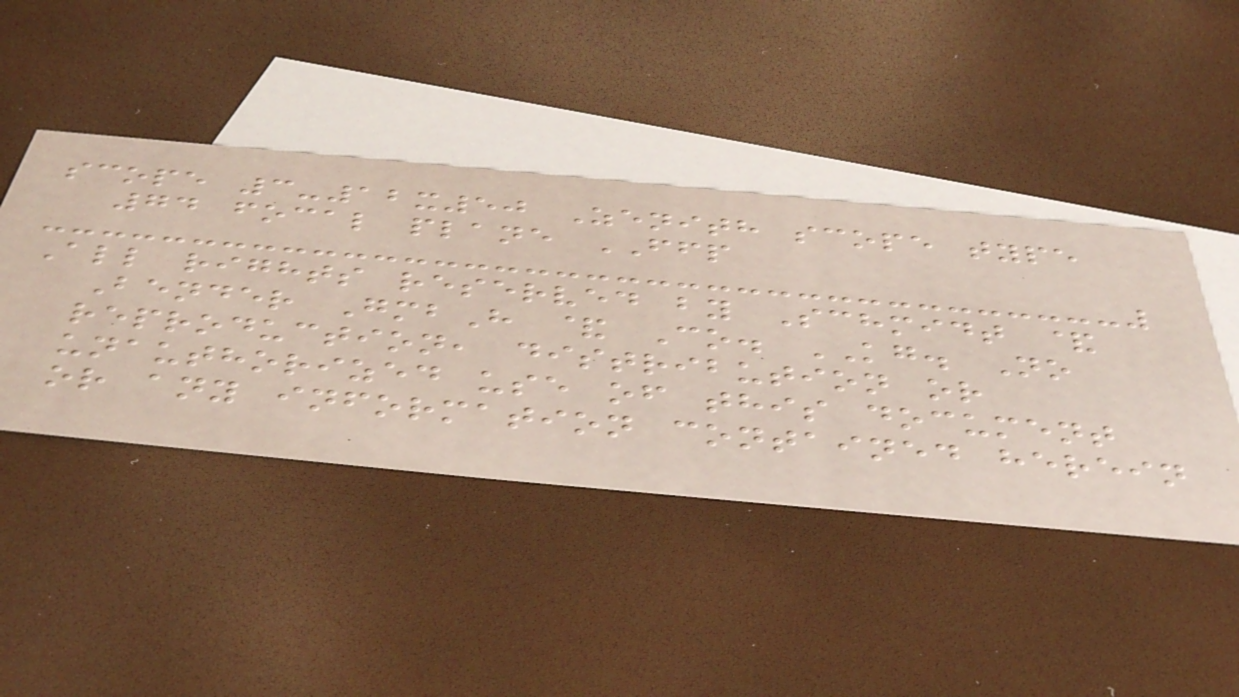scope 3-12x50 Zenith scope type
74 focal plane FFP
All rights reserved by Schmidt &
Bender GmbH & Co. KG. No
reproduction, distribution or
unauthorized use of this document
or any information contained herein
